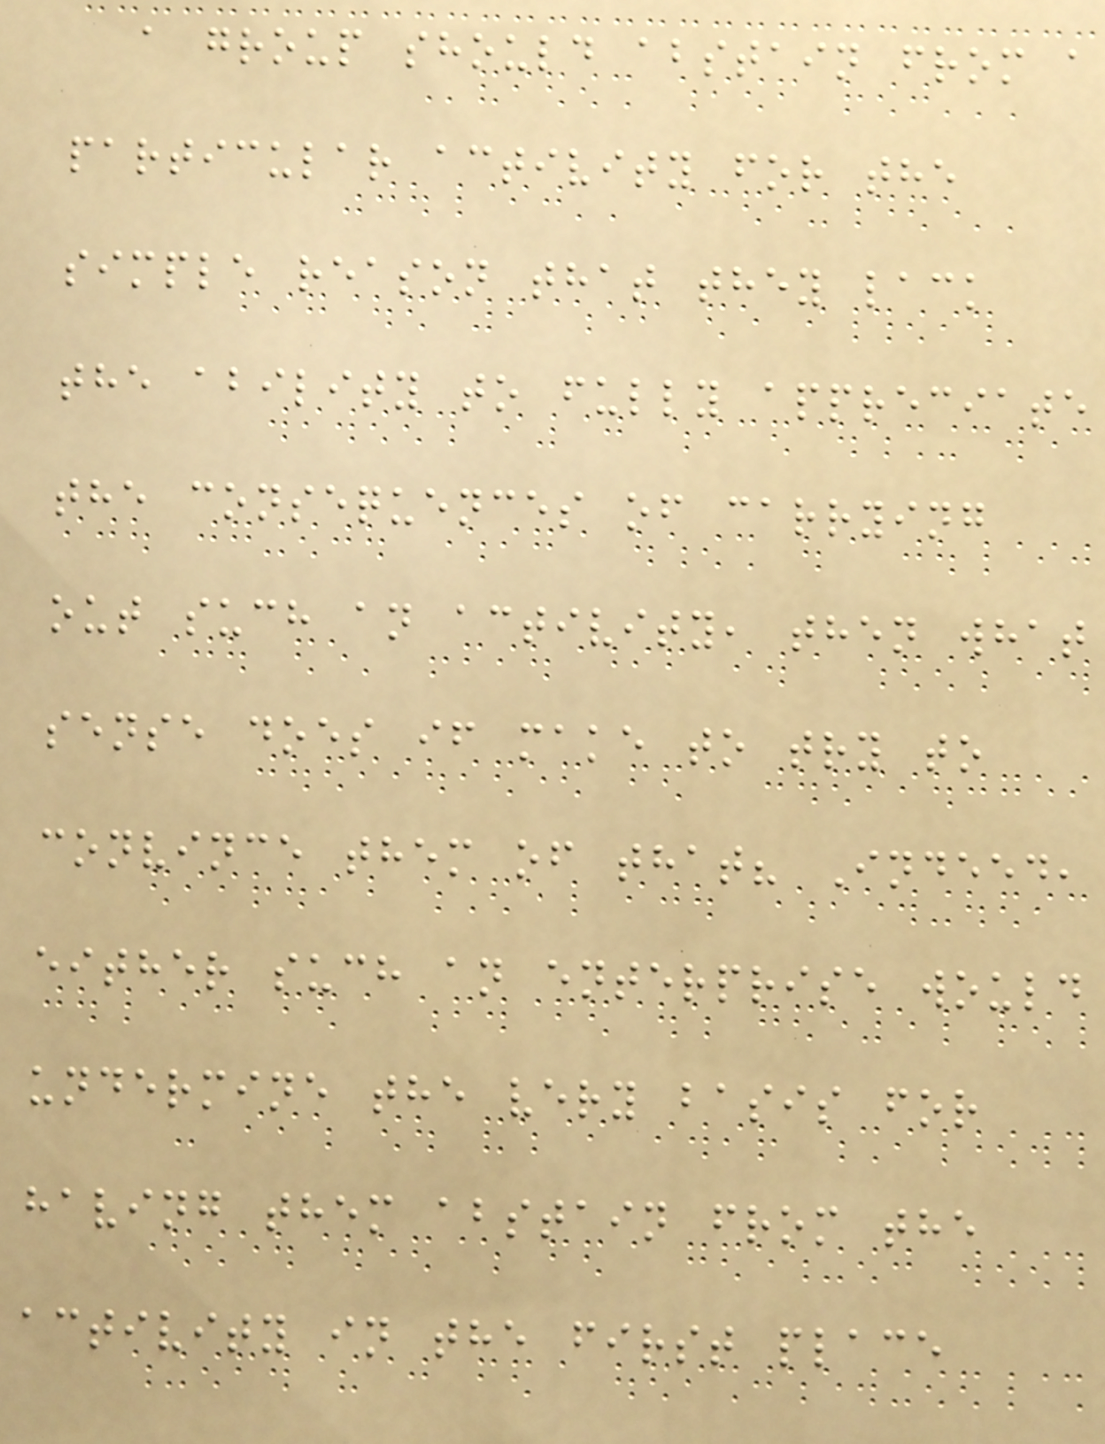a group should abstain from a
particular activity for the
simple reason that they lack
the ability to fully appreciate
the consequences of carrying
out such an activity, then what
sense does if make to try to
convince them of that? Indeed,
either such an enterprise would
undermine the very basis for
having them abstain from the
activity in the first place
